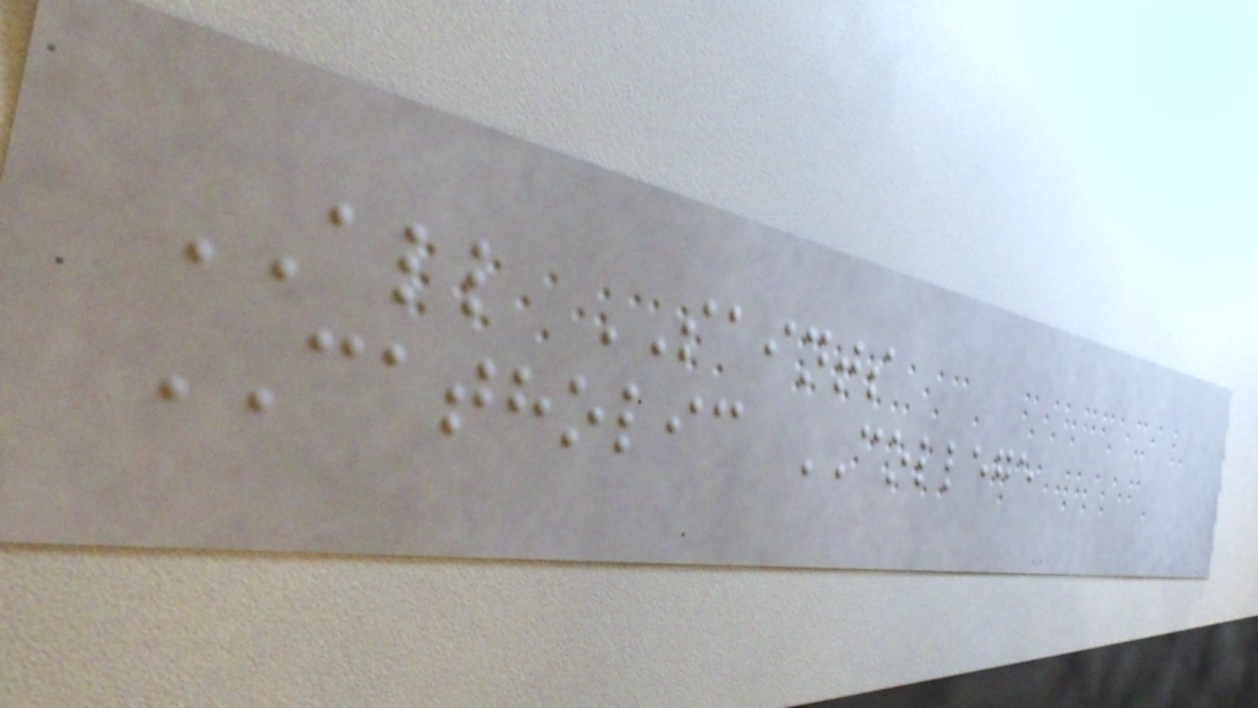ALL SAINTS
CATHOLIC COLLEGE
